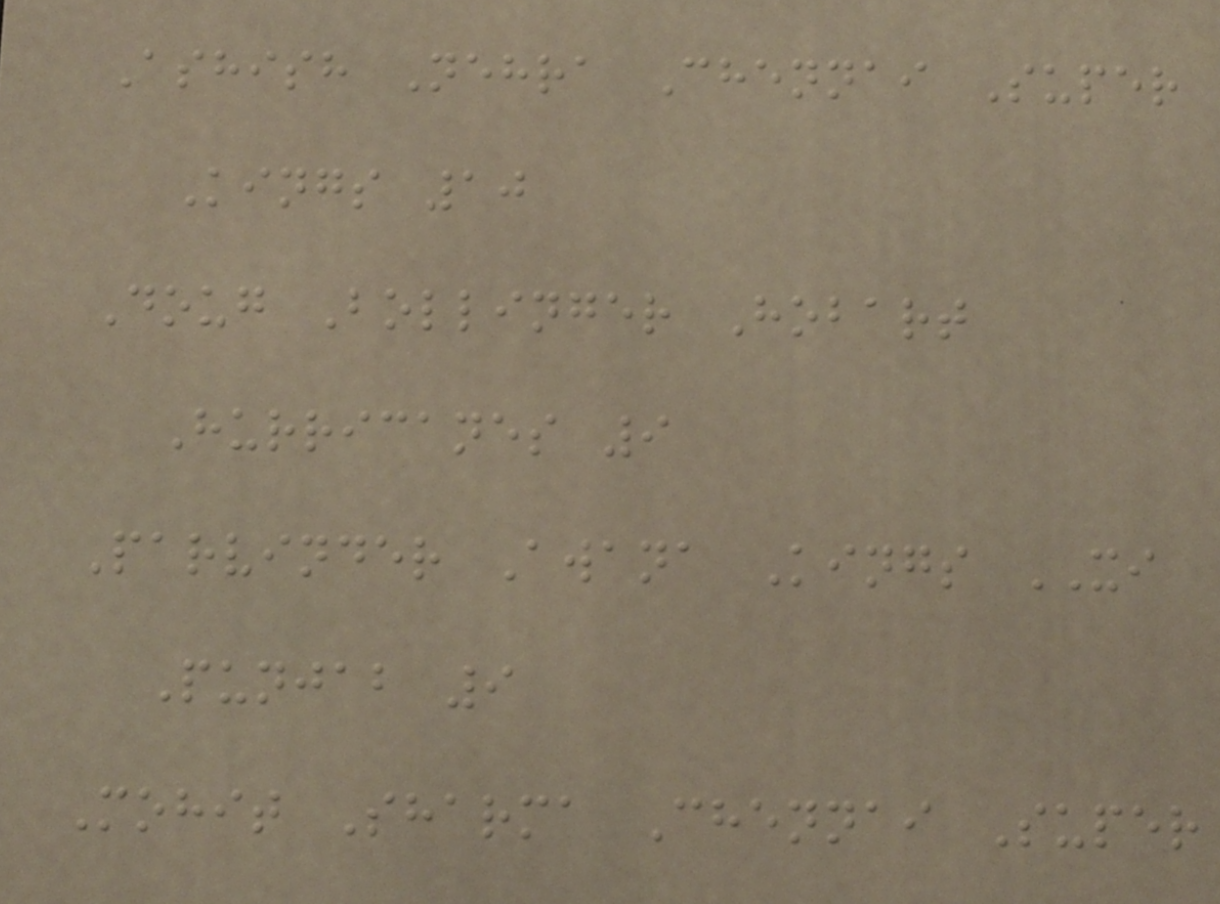Ashish Nehra Chennai Super
Kings 10
Doug Bollinger Hobart
Hurricanes 9
Parvinder Awana Kings XI
Punjab 9
Mohit Sharma Chennai Super
